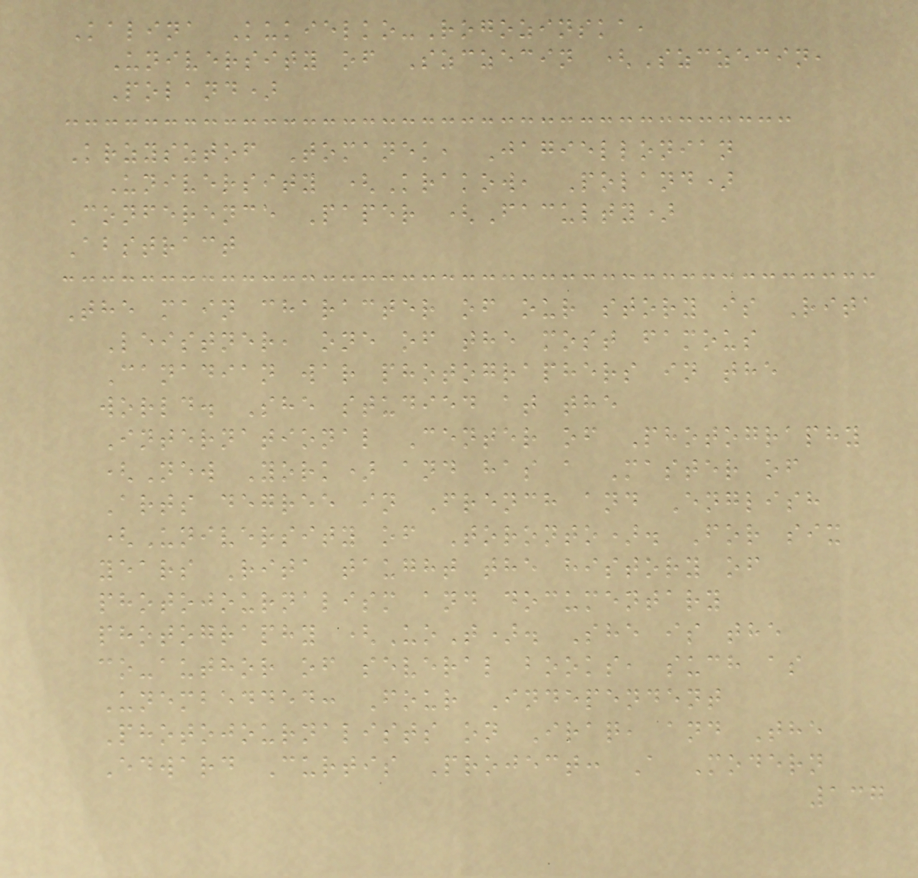Kalina Kukielko-Rogozinska,
University of Szczecin (Szczecin,
Poland)
Krzysztof Tomanek, Jagiellonian
University (Krakow, Poland)
Conference Paper (Faculty)
Abstract
The main character of our story is Rita
Leistner, one of the most famous
Canadian war photographers in the
world. She studied at the
International Center of Photography
(New York) and has a Master of
Arts degree in French and English
(University of Toronto). For six
years Rita taught the history of
photojournalism and documentary
photography (UoT). She is the
co-author of several books, such as
Unembedded: Four Independent
Photojournalists on Iraq, and The
Edward Curtis Project: A Modern
137
